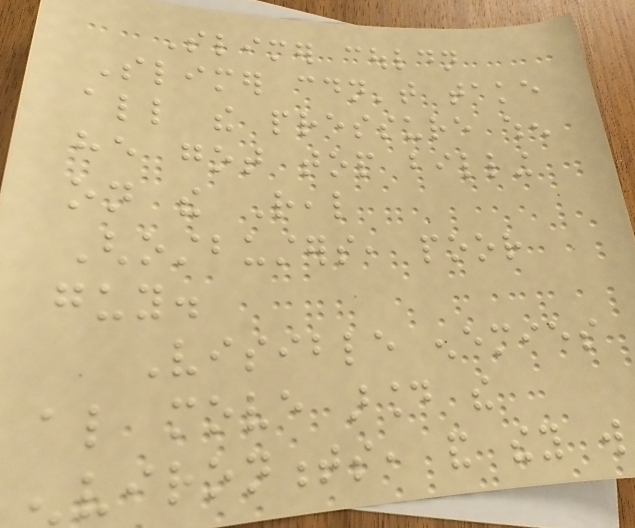Slimer couldn
Slimer couldn't take
all the pressure when
he got top billing
on the Real
Ghostbusters, poor
guy.
Visible enemies
also move around the
environments, and they will
